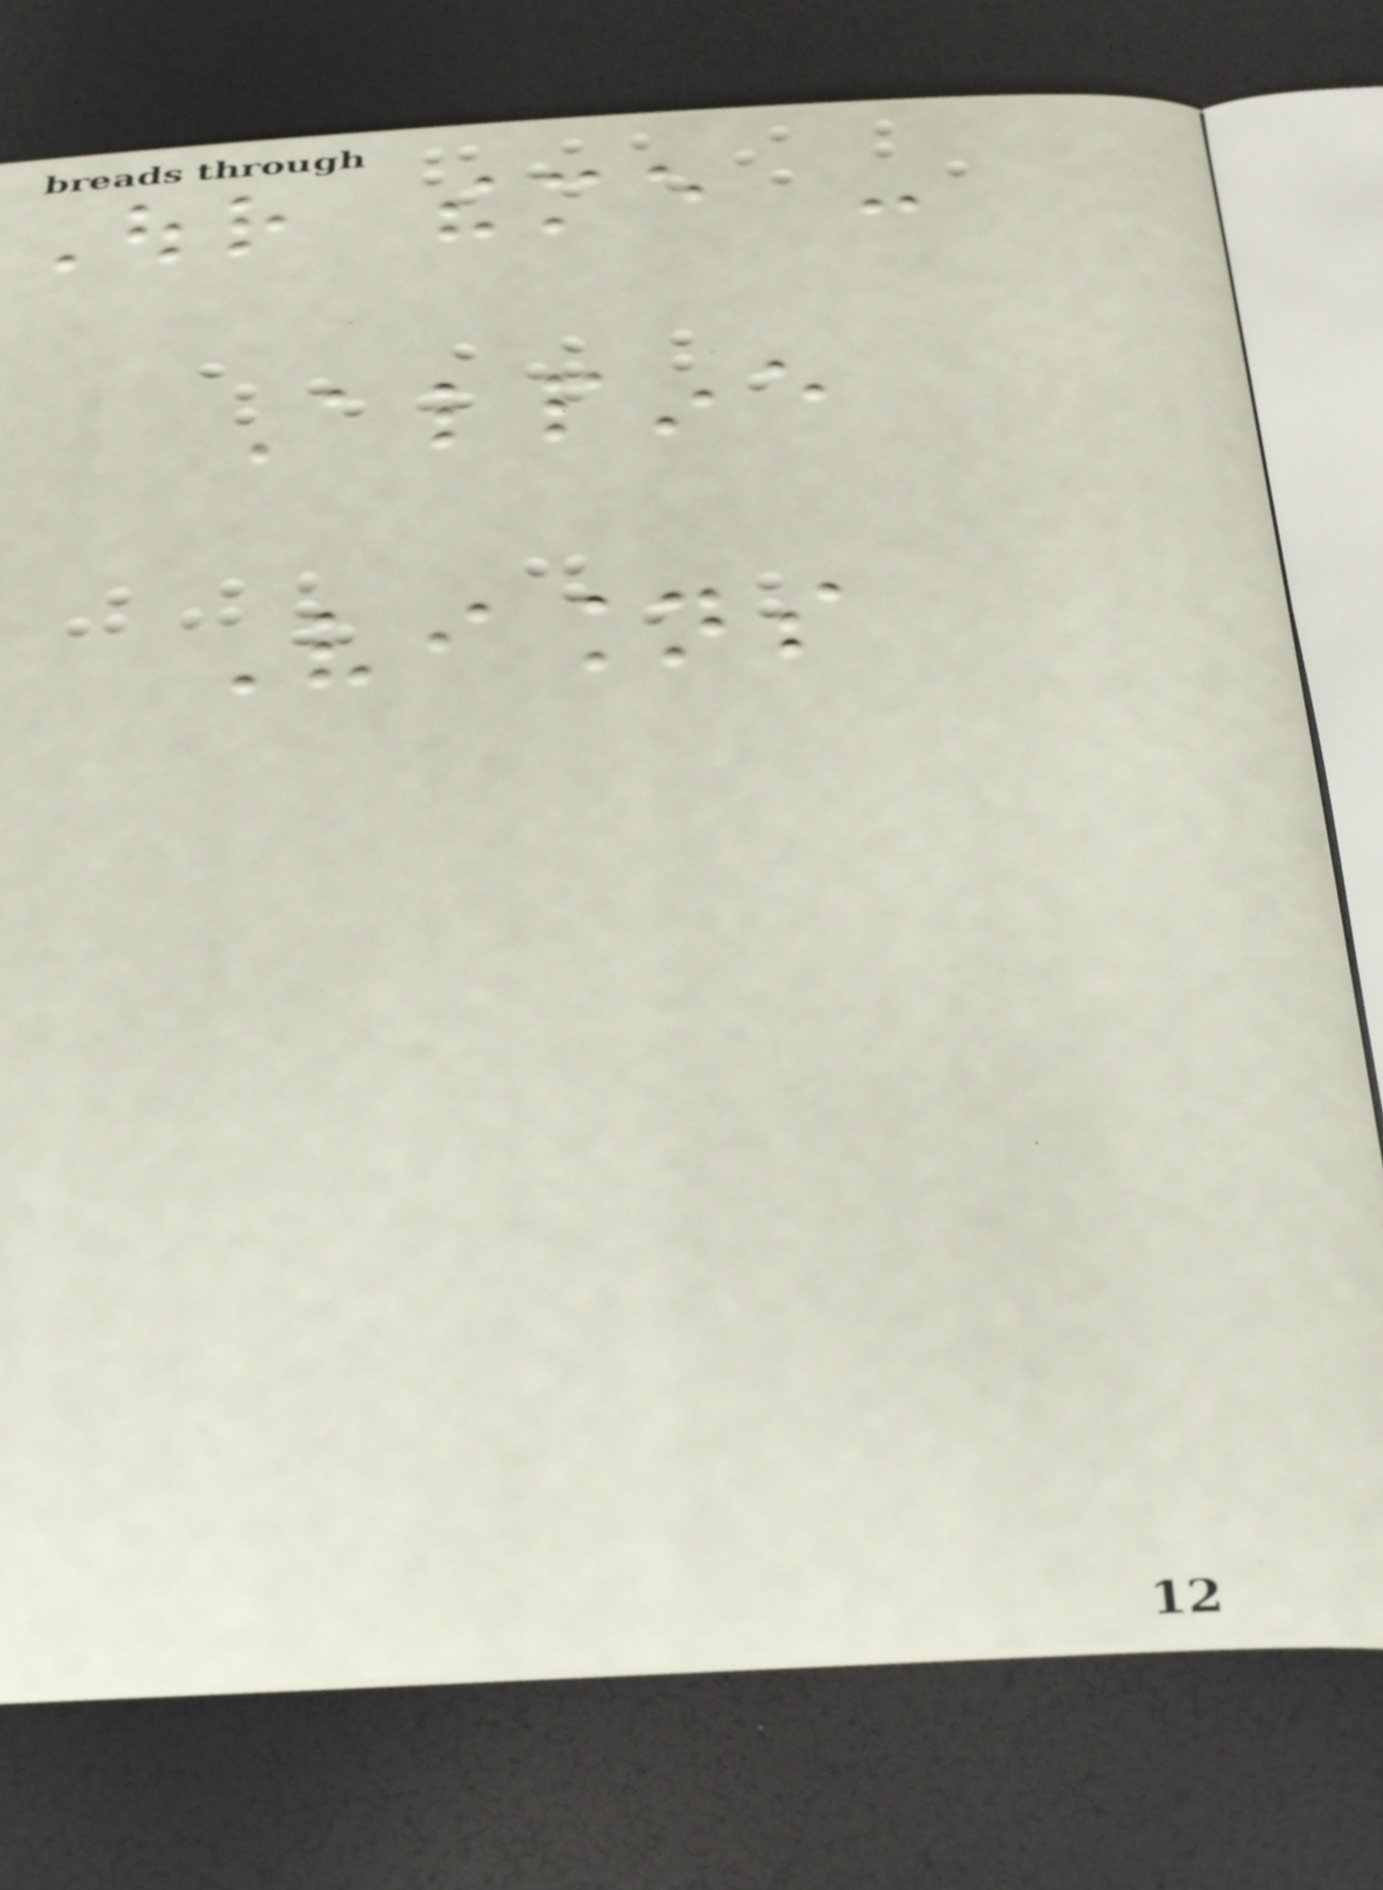Our theme -
Alpine
Visions
